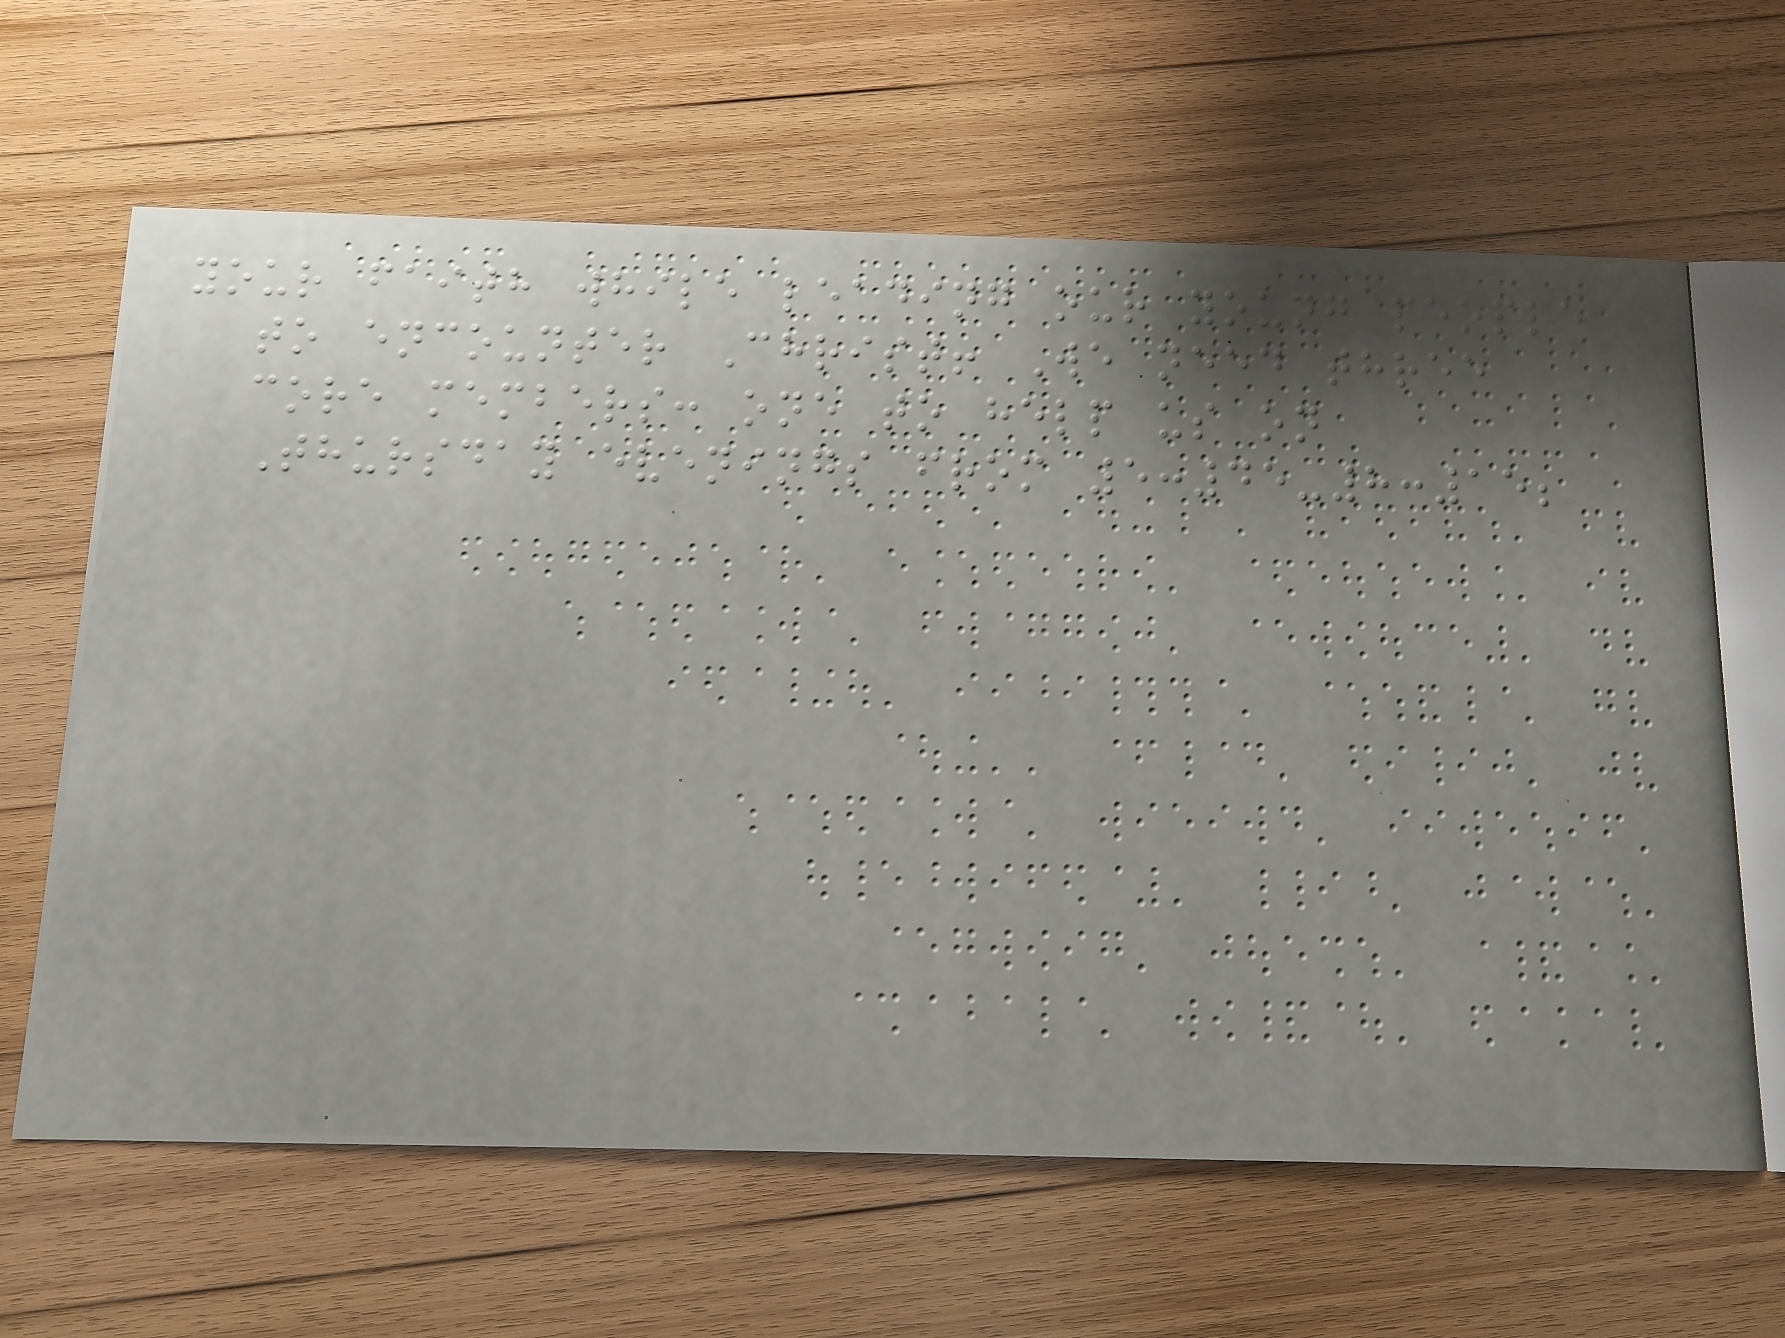your faith while leading our young people
to encounter Christ! We need three
core members: one to help us on
Thursday evenings from 5:45-8:15;
